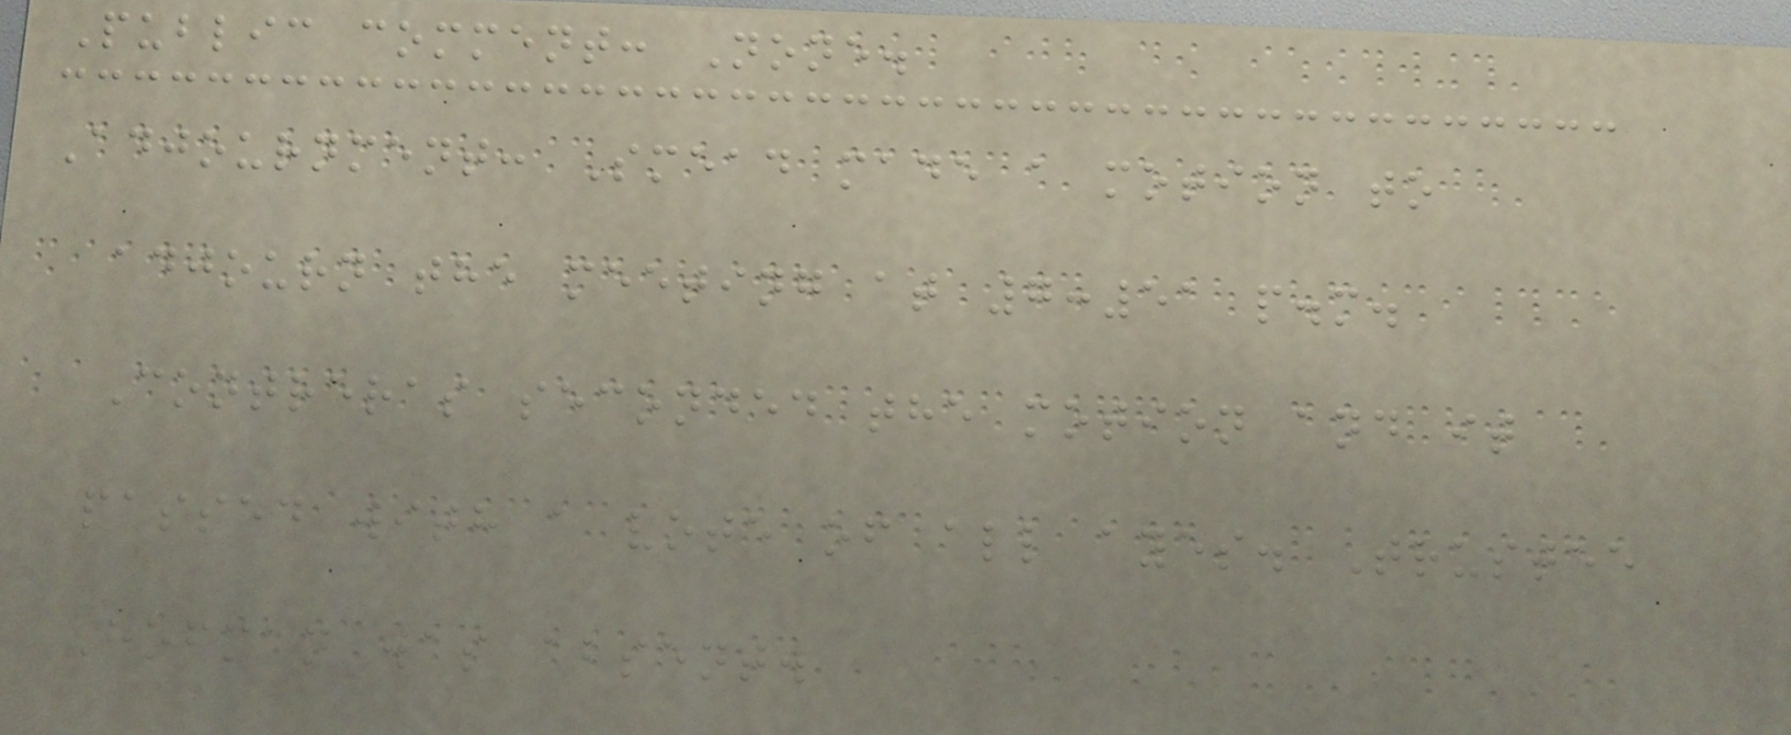Public comment: None.
Adjournment: Smead made a motion to
adjourn the meeting at 7:51 p.m.
Contreras seconded the motion and it
passed with a vote of all ayes. Trustee
Hofman was absent.
